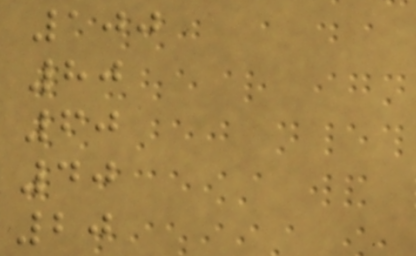100
80
60
40
20
